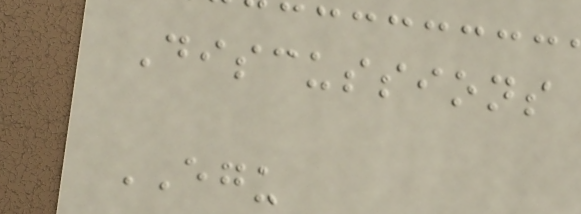Discussions
EGU
